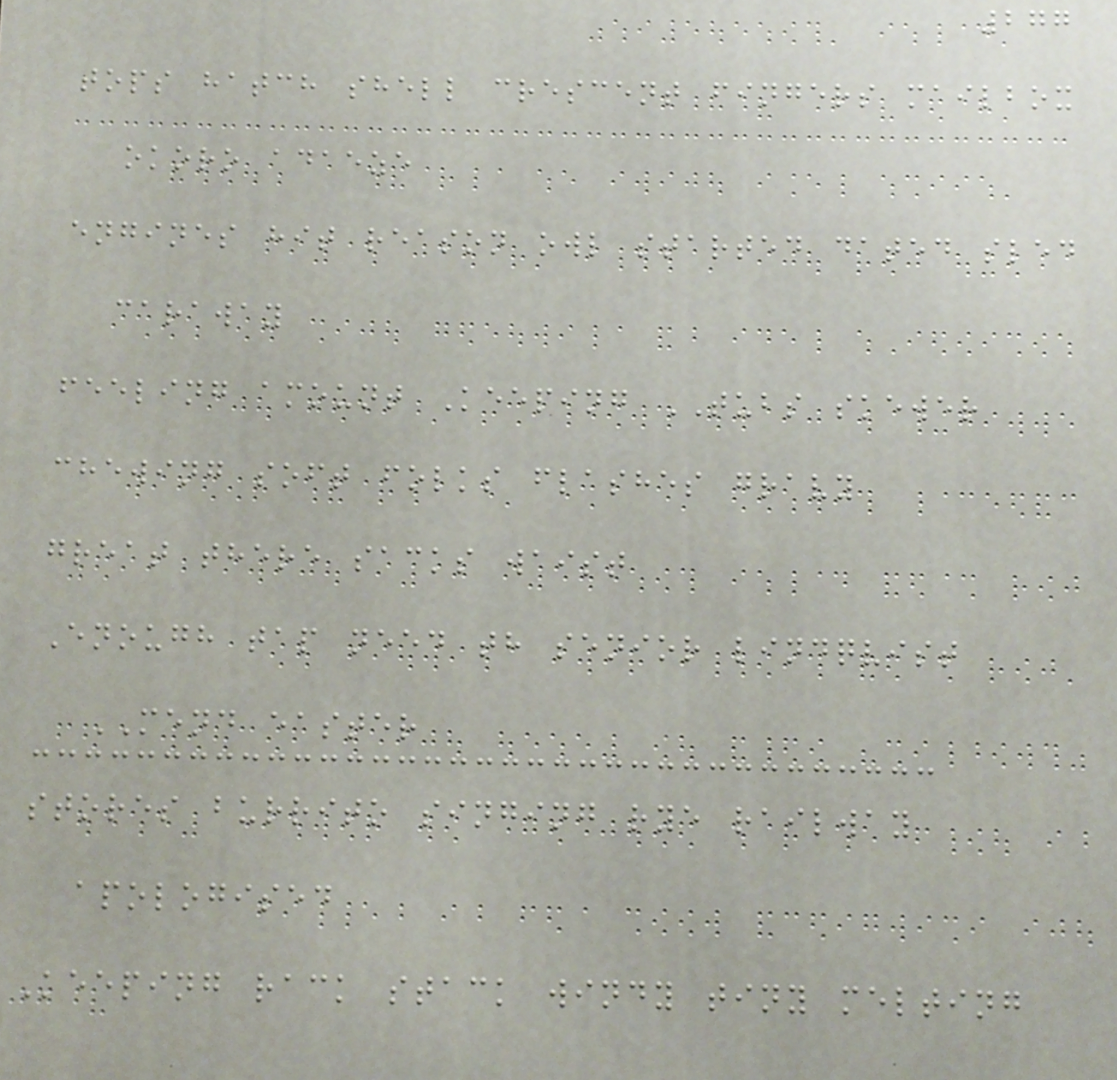277
tops hatch shell crescent fingers mailbox
okoro adaeze
engines hit reason owl started dated sled
caraway
feeling amount Keeping TUBS skewer
chewing soft folks flashes gravy
great there sacks waist
Enough tap need th senior lindqvist
MEND easter
stores burrito singing rye railway
apologised
Keeping rack stack windy tiny melting
